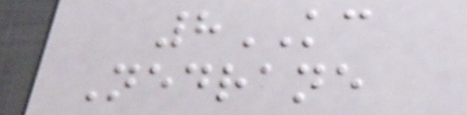8KC
Nedrane
